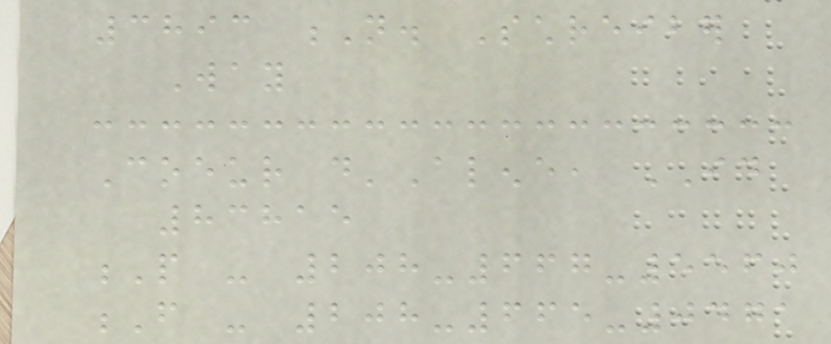3893 N. Schreiber
Way
Coeur d'Alene, ID
83815
P - 208-667-5560
F - 208-665-0471
